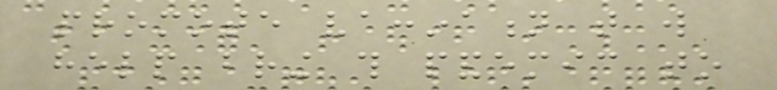promote vaccination that will
help bring this pandemic to
